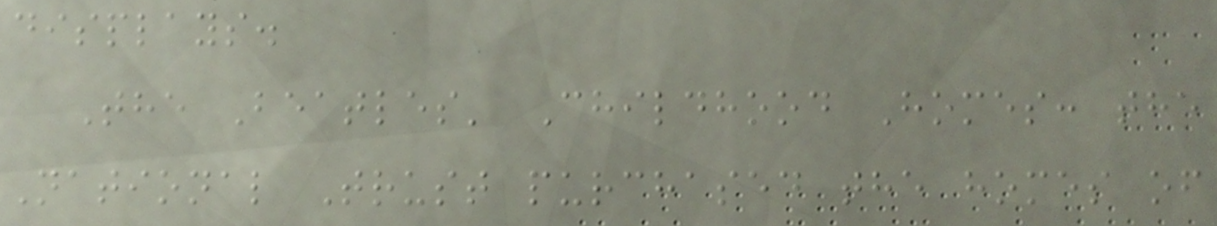displays.
The Beatles' Childhood Homes: the
National Trust purchased the homes of
